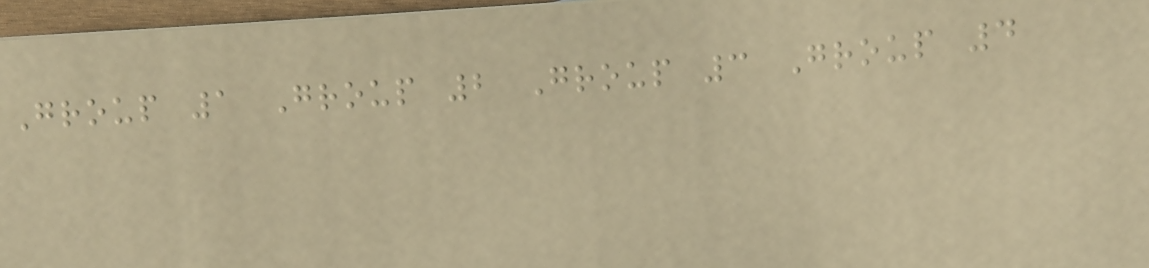Group 1 Group 2 Group 3 Group 4
